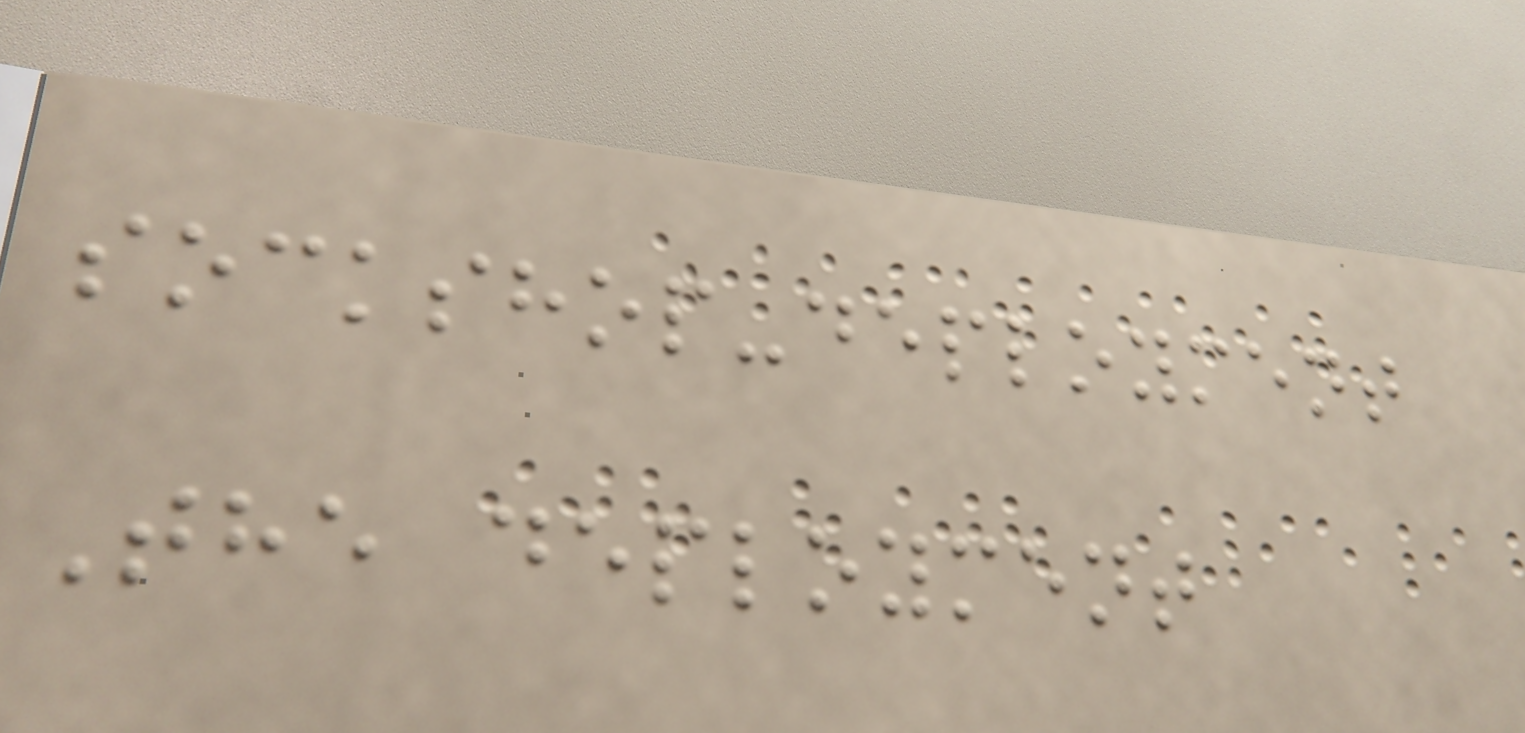sockshop-deployment
The deployment
